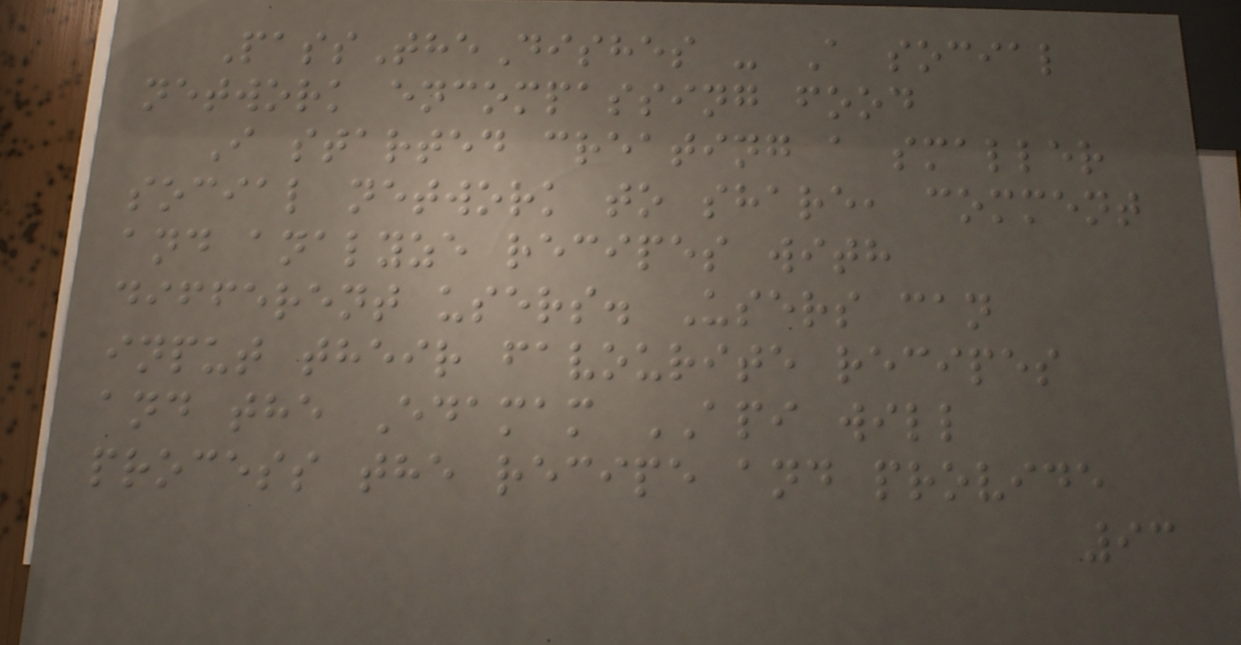PassTheDishes - A social
network encompassing food
I started creating a smaller
social network to share, comment
and analyze recipes with
different users. Users can
input their favourite recipes
and the Edamam API will
process the recipe and provide
93
